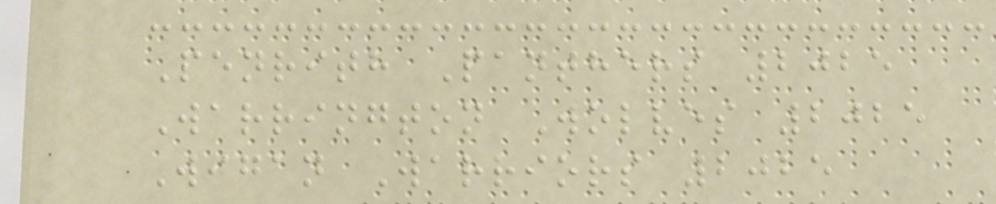Penrith Panthers 2025
Warrington Wolves 2025
Wigan Warriors 2025
